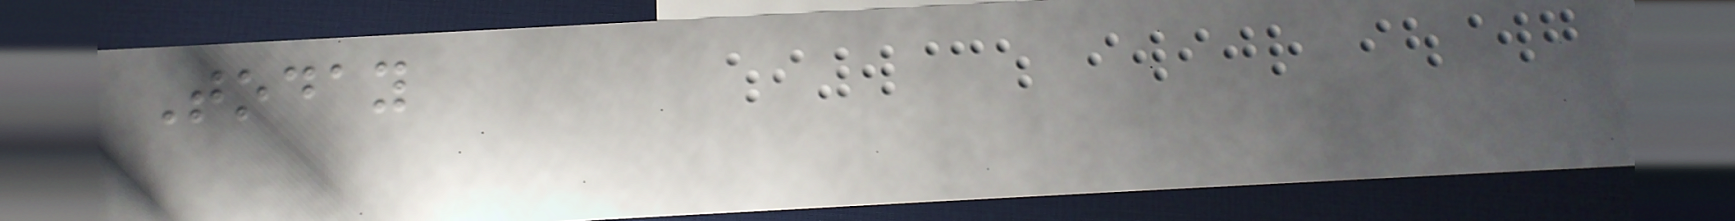Today
